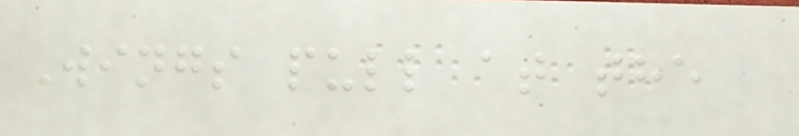Wings pull at the
